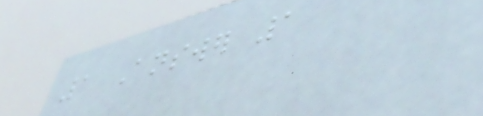1 Answer 1
